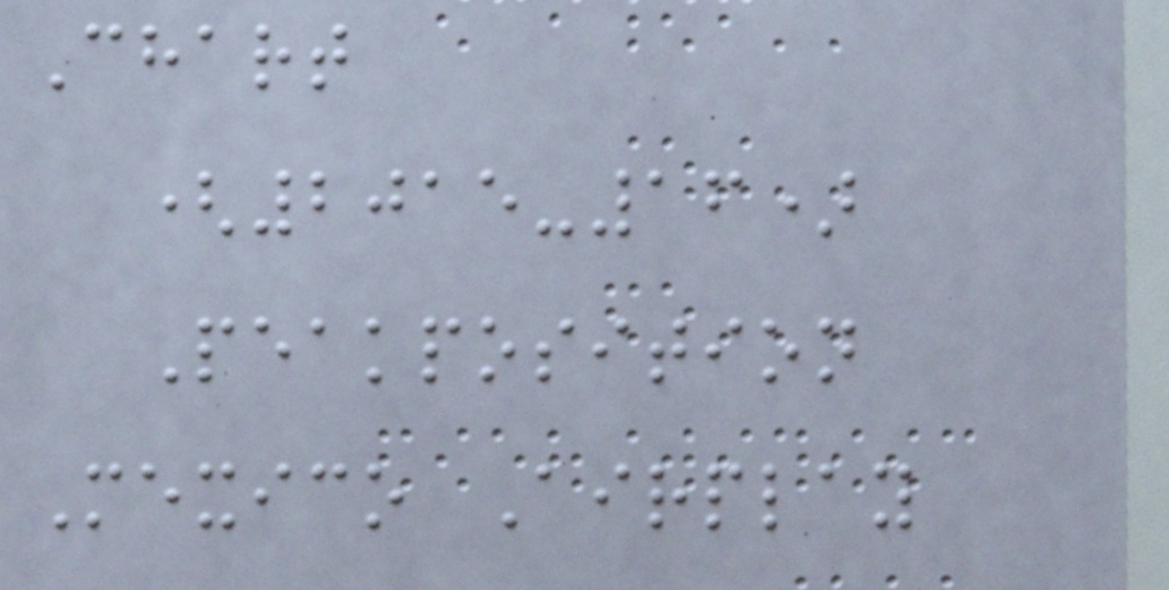Chart
(2015-16)
Peakposition
Mexico Airplay
